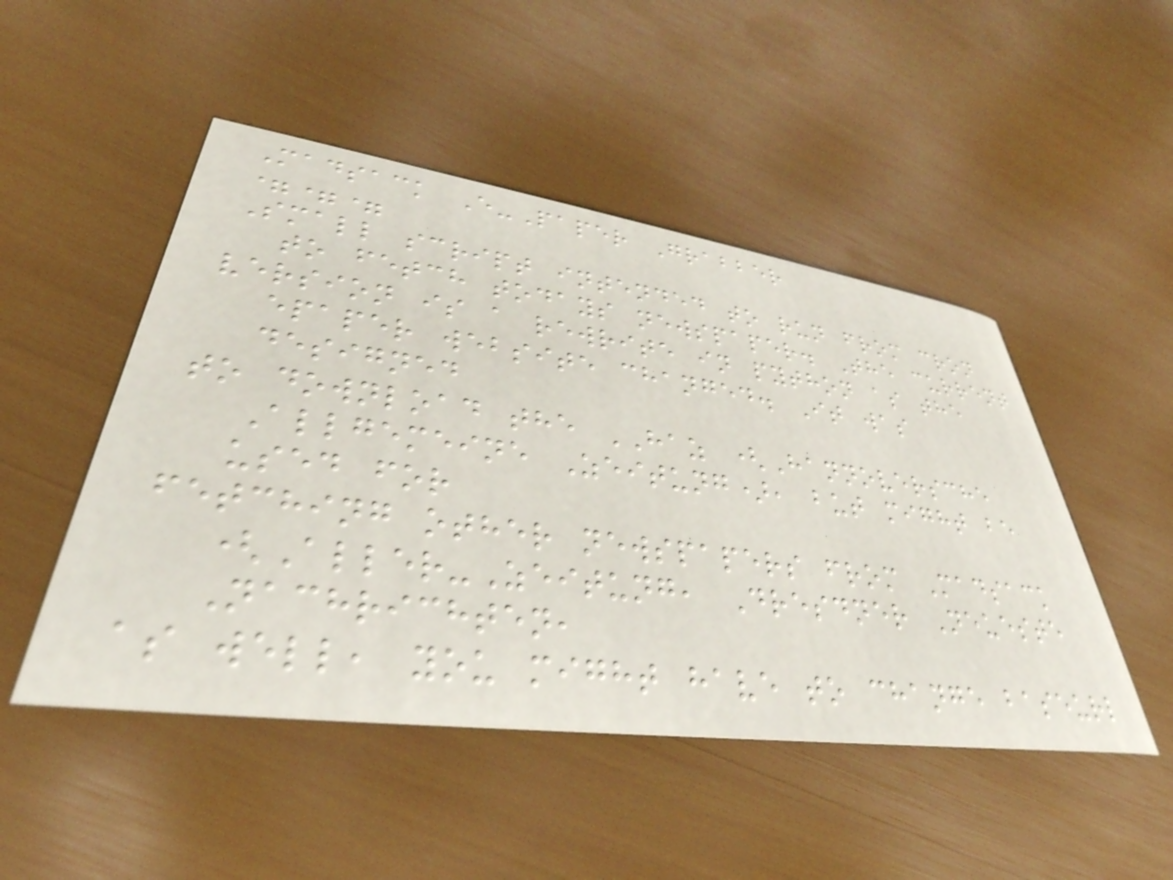Madsack E-Paper Grabber
===
Small script intended to run from cron
to fetch todays newspaper. The current
version is a rewrite in python as the
epaper website changed. It was
designed
to download the HAZ (Hannoversche
Allgemeine Zeitung), but might be
used for
fetching other newspapers from Madsack
(Aller-Zeitung, Dresdner Neueste
Nachrichten,
as well, you might have to change baseurl
